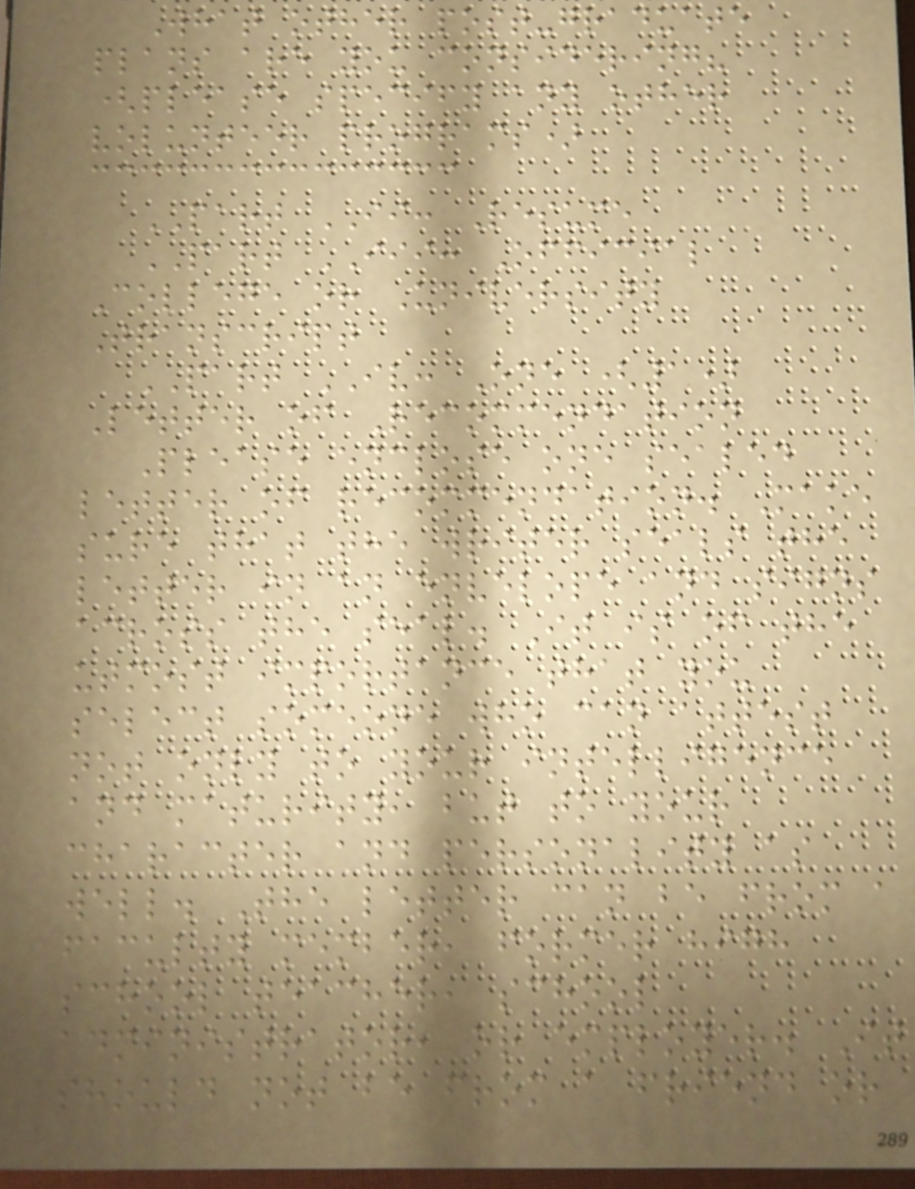What other post-graduate
plans are you considering?
(please specify any other
volunteer programs)
PART II: Resume
PART III: Official
College or University
Transcript
PART IV: One (1)
Letter of Recommendation
Please enclose one sealed
letter of recommendation. Make
sure that the writer seals the
letter in an envelope and signs
across the seal. It is of the
utmost importance that you
select someone who can attest
not only to your intelligence
and maturity, but to your
character and personality as
well. The letter can be from a
faculty member, former high
school teacher, school
administrator, or employer. It
should not be from a friend or
